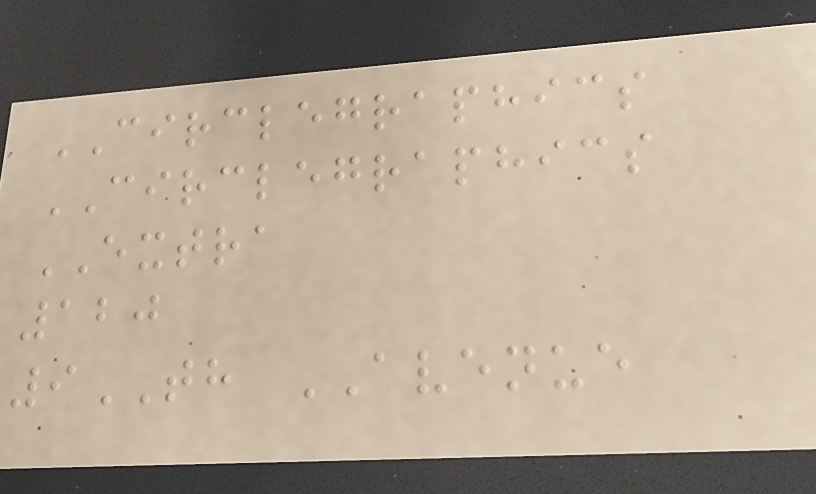CIRCLEGRAPHICS
CIRCLEGRAPHICS
EXTRA
120
9TH AVENUE
